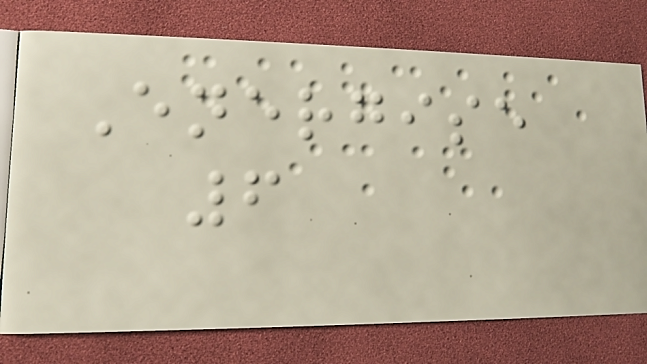Energise
6
